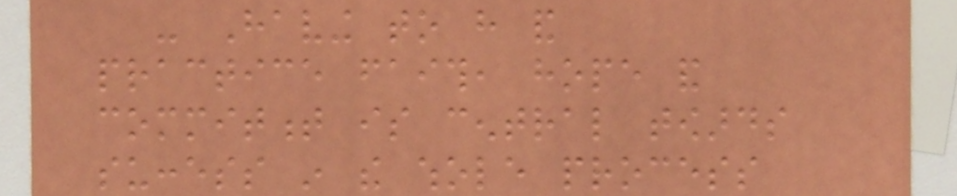- Having to have and
practice faith, hope and
commitment is central towards
success in the whole process
